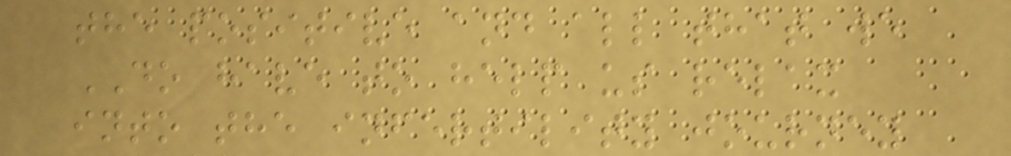the positive and all that we
DO have to help us relax
into the infertility journey
